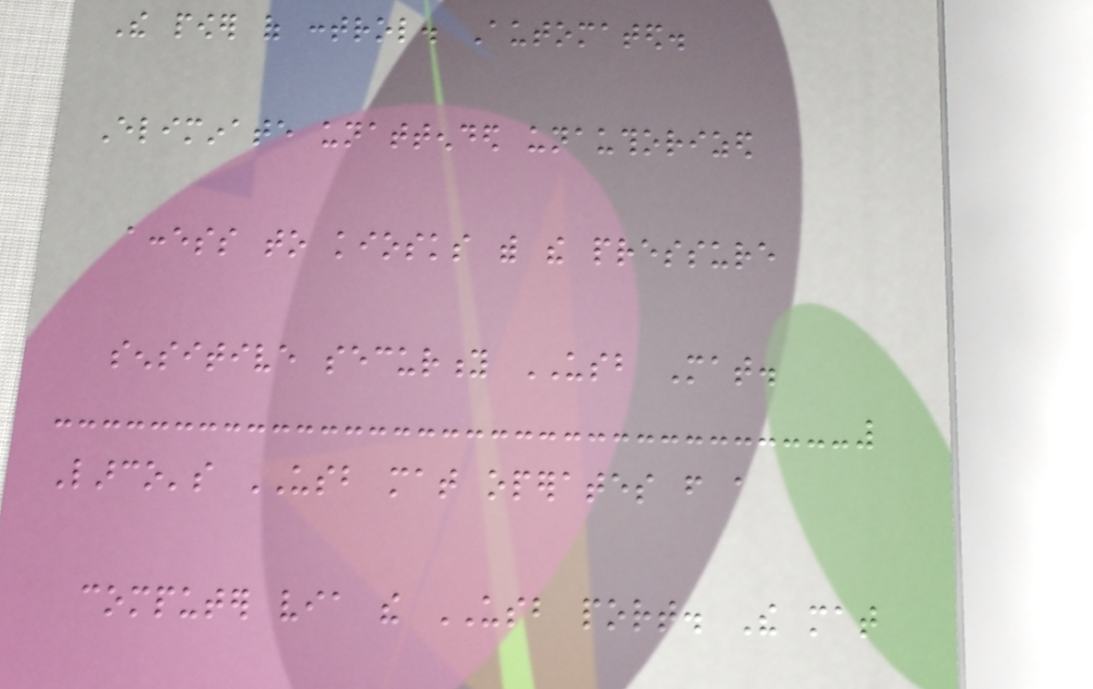The power of control. Automated.
Eliminate unattended unauthorized
access to kiosks with the pressure
sensitive security USB Mat.
Larco's USB mat operates from a
computer via the USB port. The mat
